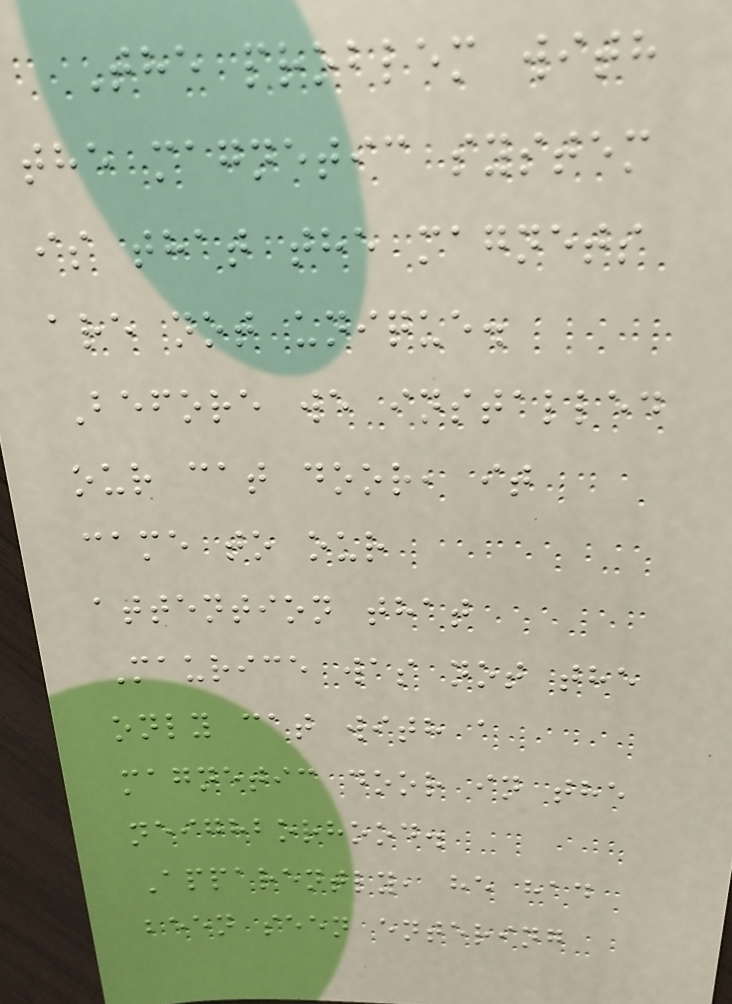The problem with
the magnetic system
is that the magnets
are not unique.
Before we installed
our cat door, it
came to our
attention that
Maurice was not the
only cat with a
magnetic door in the
neighborhood.
Apparently, he had
been seen entering
